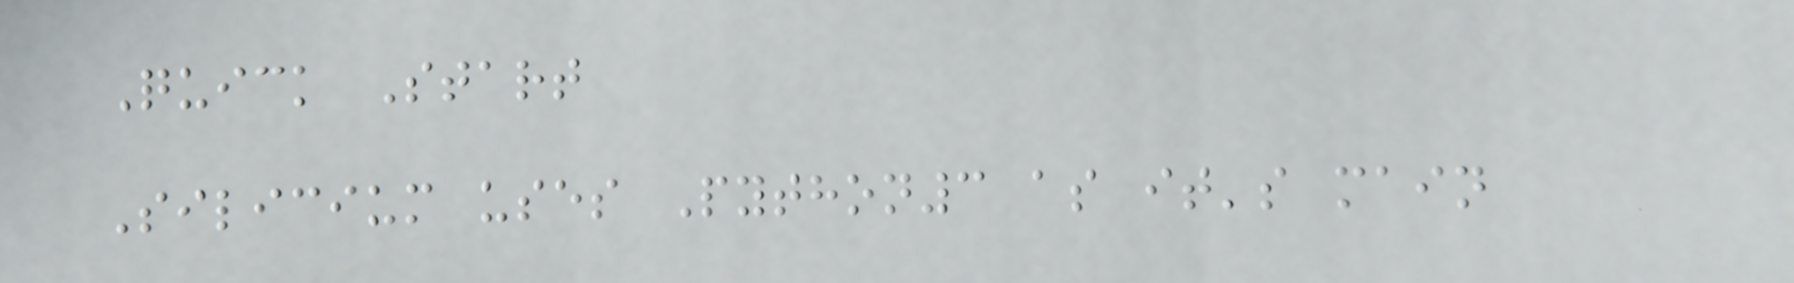Quick Start
Silicium uses Python3 as it's main
